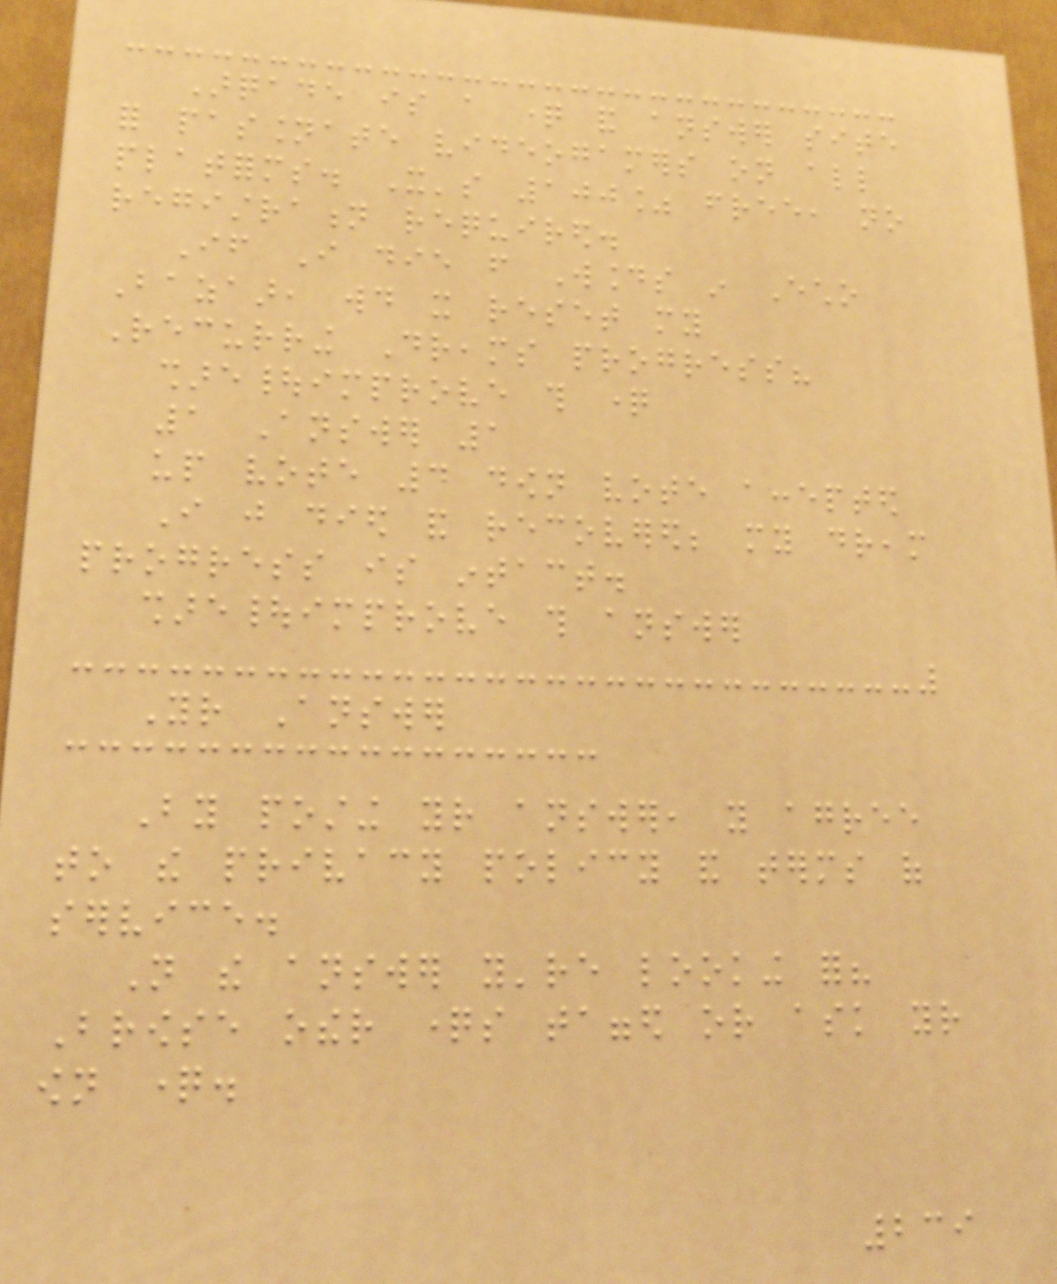Arqade is a question and answer site
for passionate videogamers on all
platforms. It's 100% free, no
registration required.
If I die from Wounds in Echo
Bazaar, would it reset my
Recurring Dreams progress?
share|improve this question
1 Answer 1
up vote 4 down vote accepted
I just died and recovered; my dream
progress is intact.
share|improve this answer
Your Answer
By posting your answer, you agree
to the privacy policy and terms of
service.
Not the answer you're looking for?
Browse other questions tagged or ask your
own question.
239
